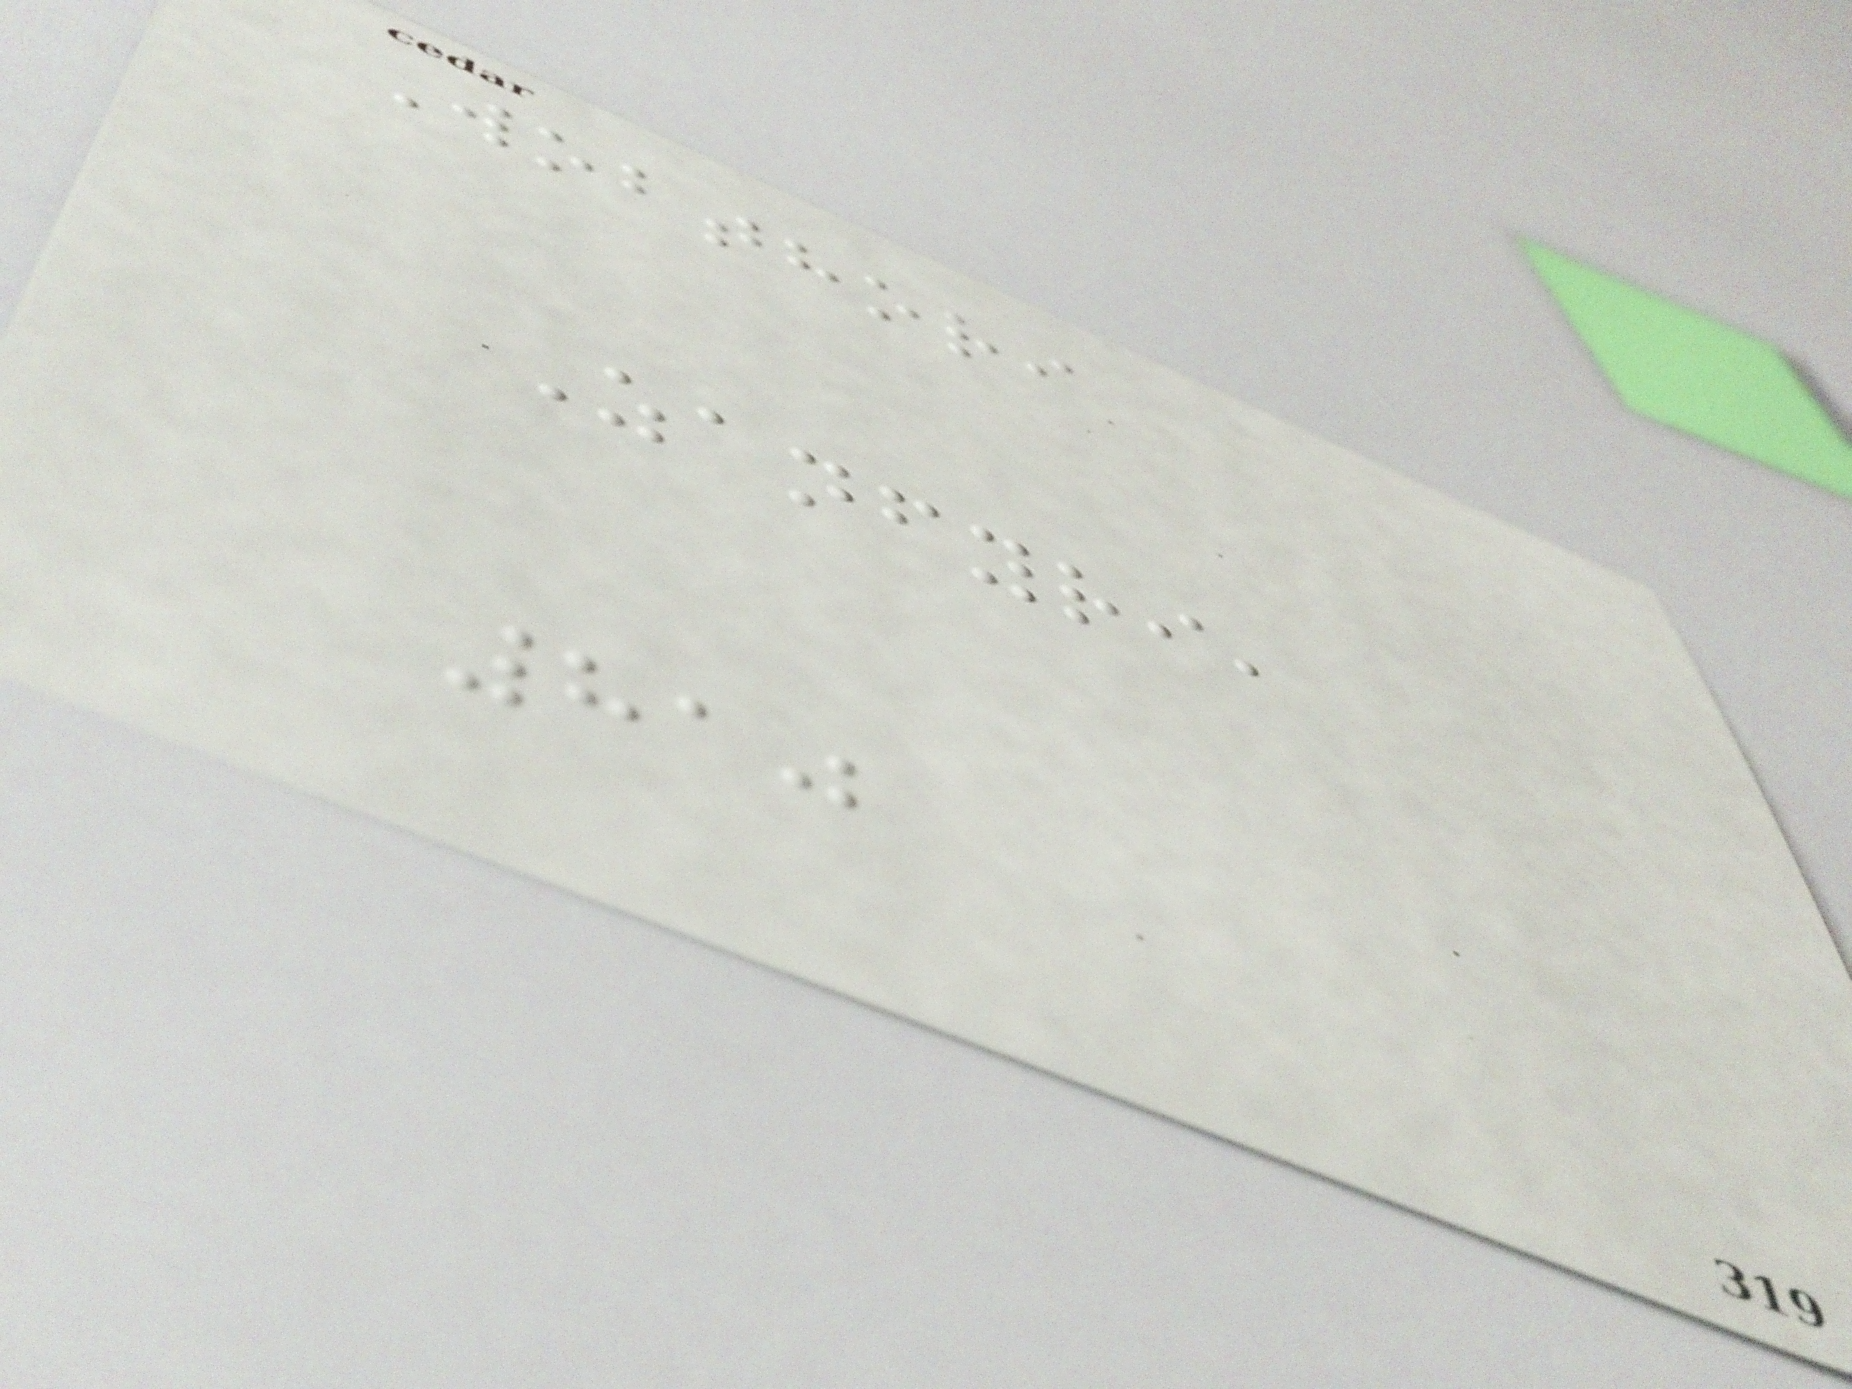Wobthori
Zanfyri,
810
